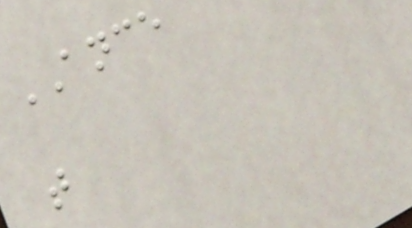ANCE
t
